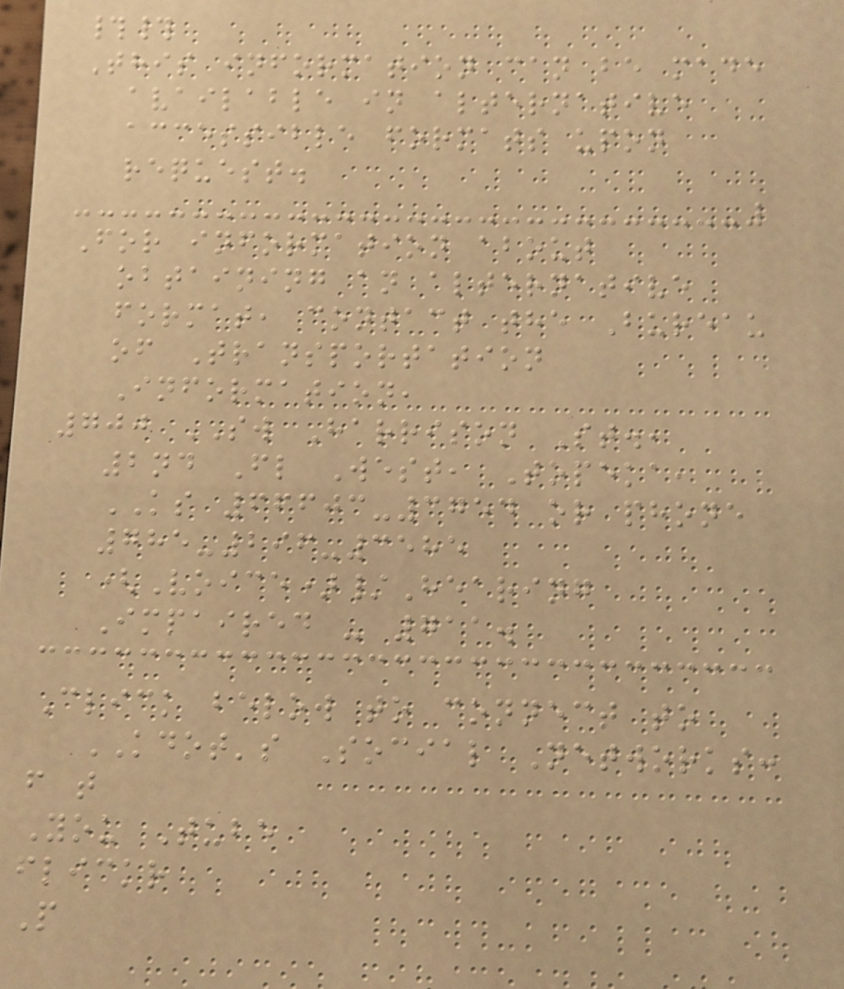##
This information can be made
available in alternative
accessible formats upon
request.
For information about
obtaining an alternative
format, contact the Bureau
of Transportation
Information,
700 SW Harrison St.,
2nd Fl West, Topeka,
KS 66603-3754 or phone
785-296-3585
(Voice)/Hearing
Impaired - 711.
Click below to connect to
KDOT's Social Networks:
f t
You Tube
flickr
P
